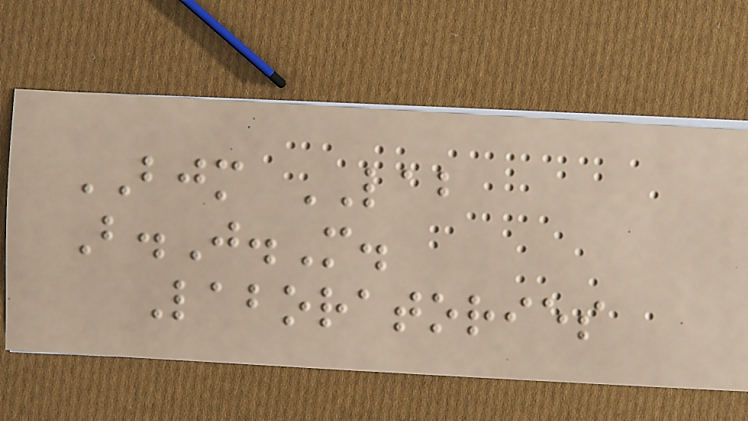BJM LAB
B.J.M.
Laboratories
